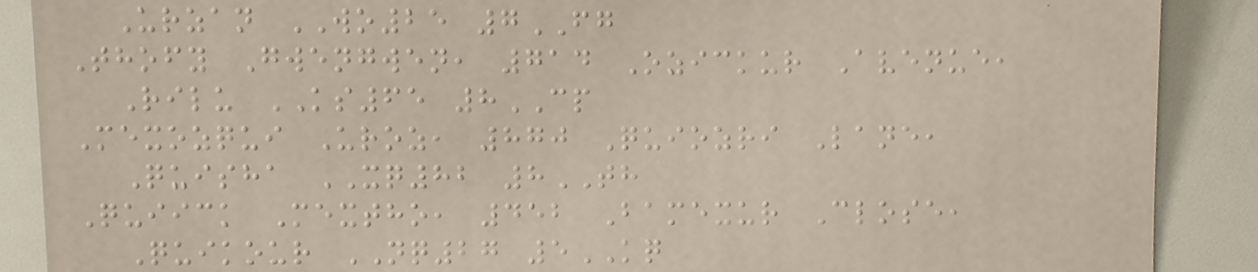Urzan WO25 7FG
Thofy Gwengwen, 714 Ozickur Avenue,
Rilu KS65 8CP
Mexozqui Uroz, 870 Quiozri Lane,
Quisha XQ82 8TH
Quiick Mextho, 452 Bamexur Close,
Quikour NQ27 5KQ
